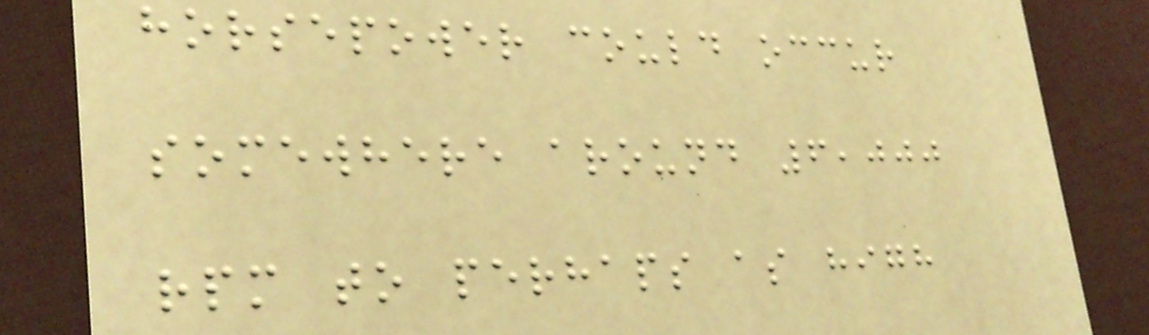horsepower could occur
somewhere around 6,000
rpm to perhaps as high
